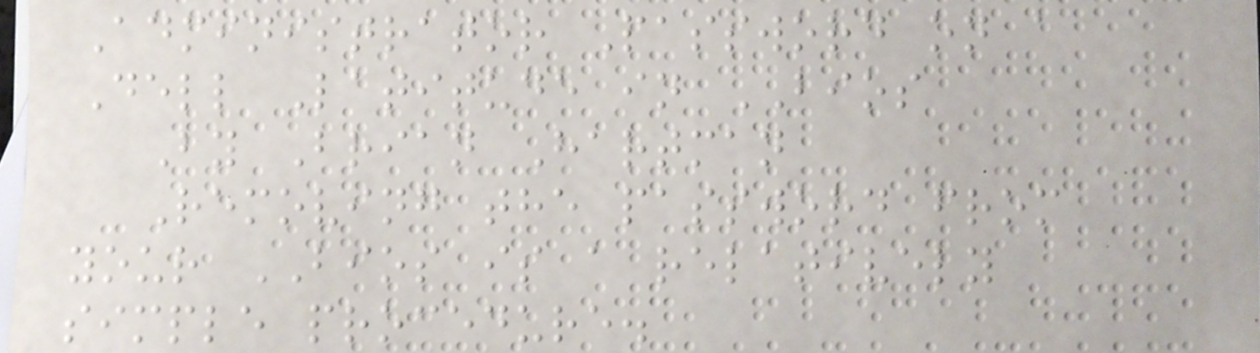Administrator Password on a
Dell Latitude in BIOS
By Brian Hartman
Removing the password from
your BIOS is a relatively
simple procedure.
